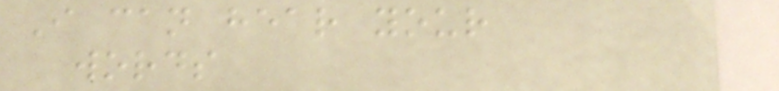I can hear your
words
